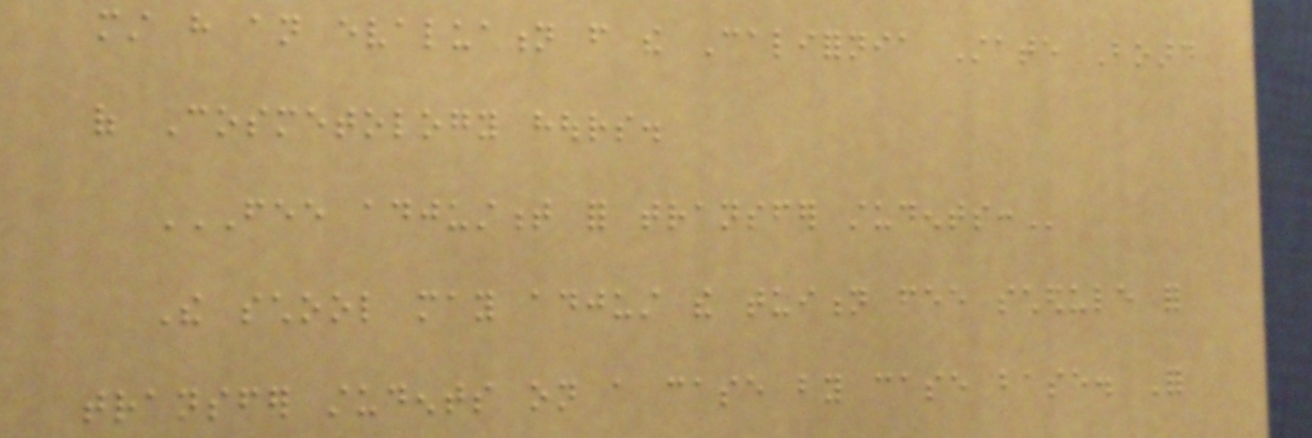must have an evaluation from the California State Board
of Cosmetology hours.
FEE ADJUSTMENT FOR TRANSFER STUDENTS:
The school may adjust the tuition fee schedule for
transfer students on a case by case base. For
